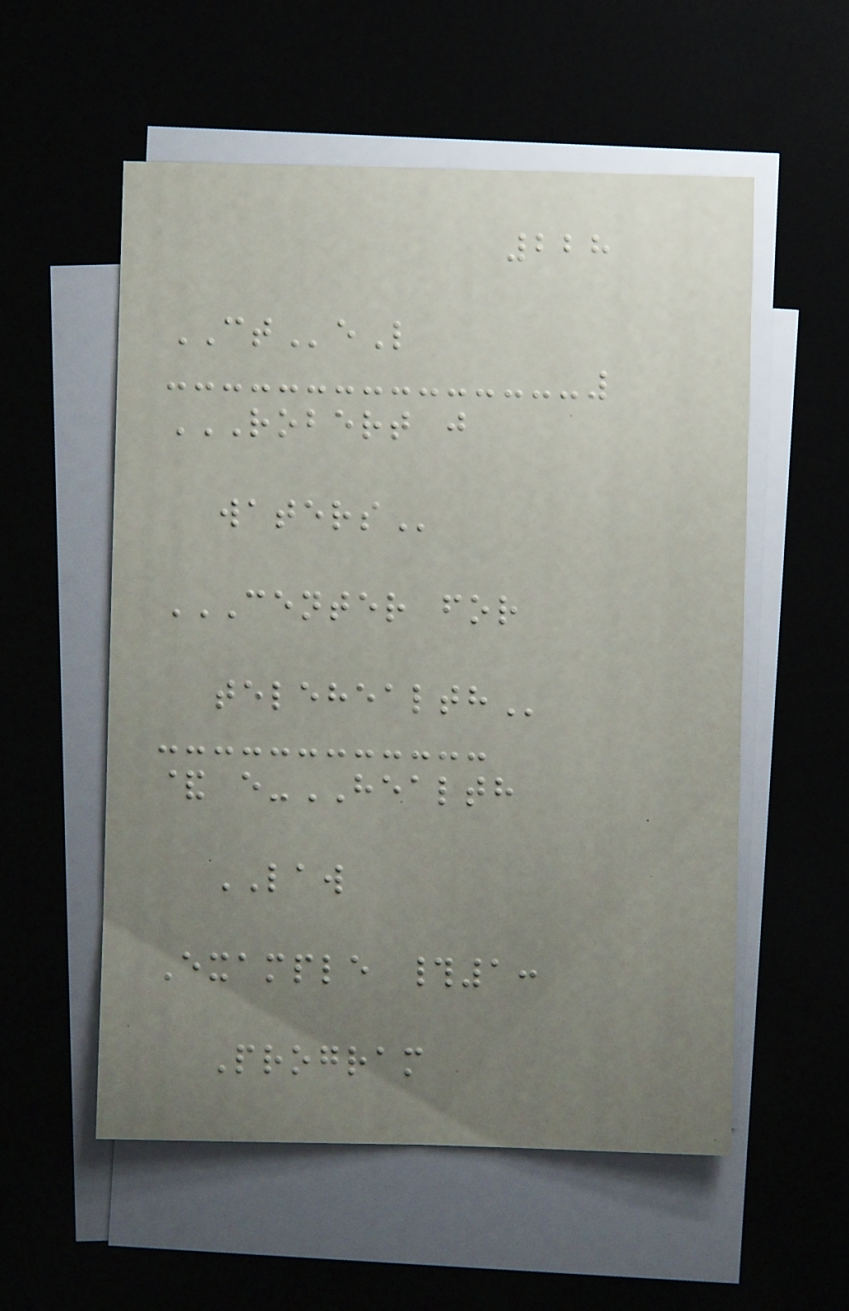228
CTeL
ROBERT J
WATERS
CENTER FOR
TELEHEALTH
& e-HEALTH
LAW
Example #1:
Program
